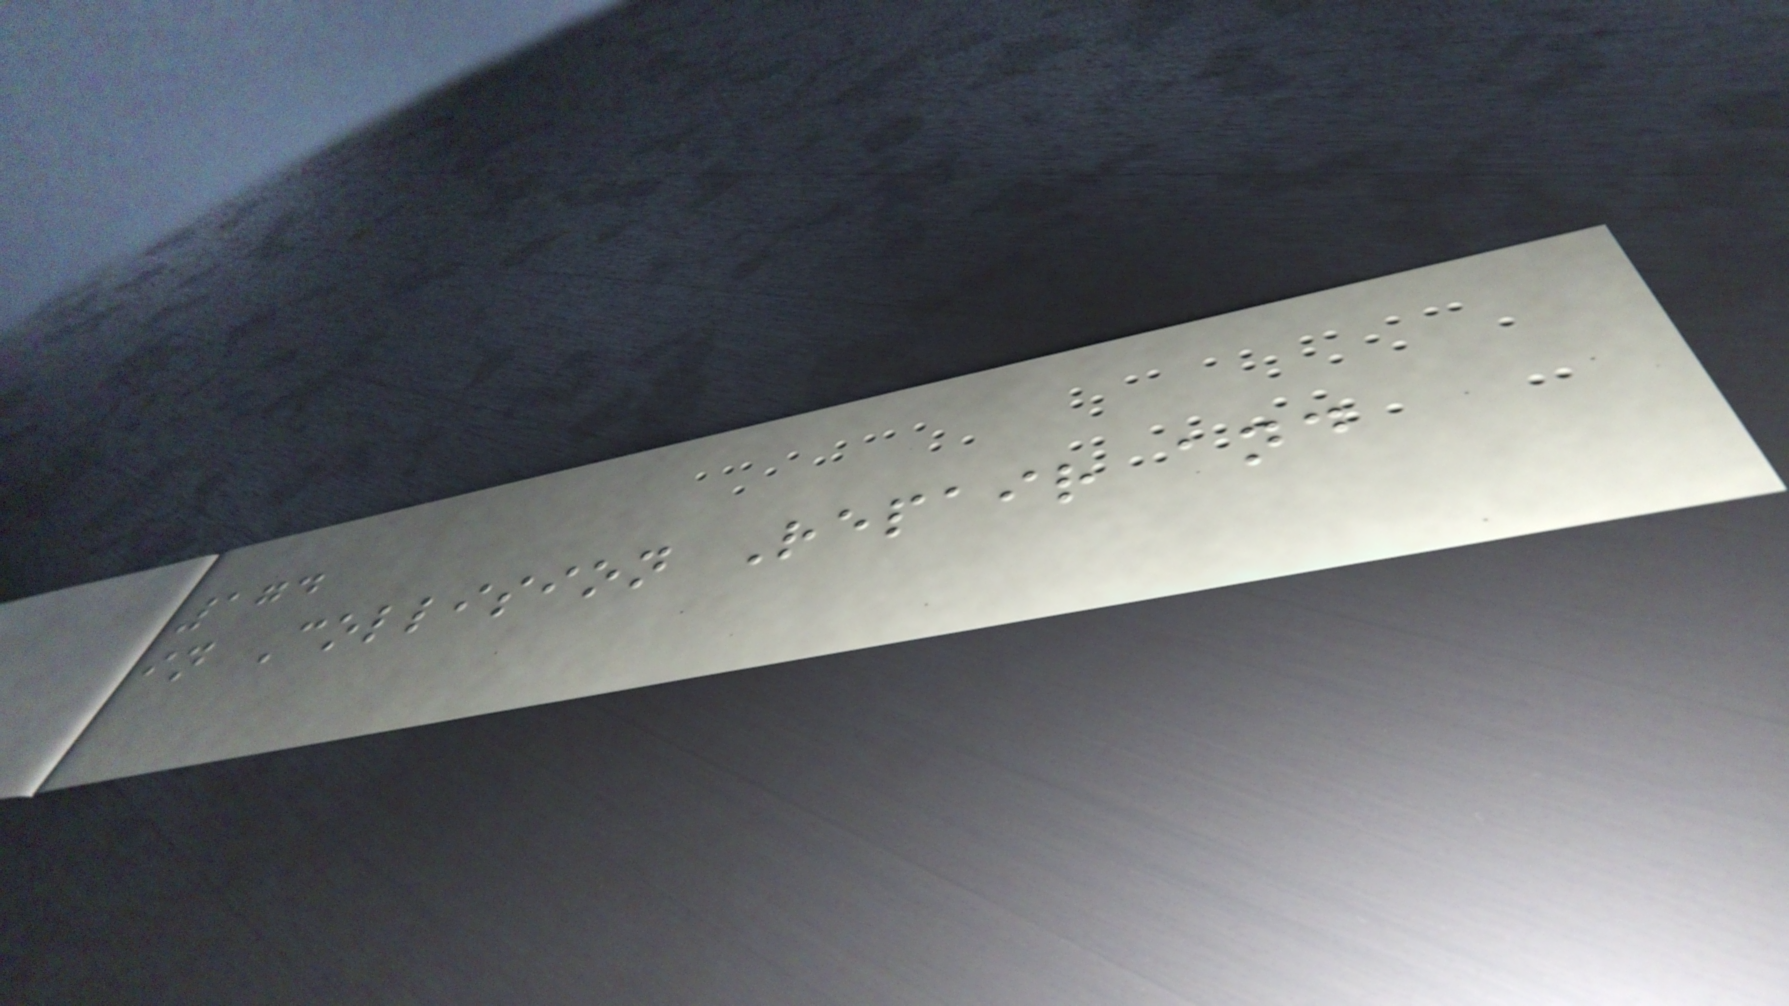174
in Collision Repair and
